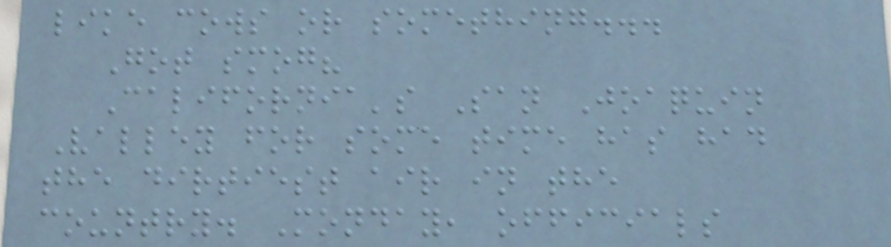like cows or something...
Got smog?
California's San Joaquin
Valley for some time has had
the dirtiest air in the
country. Monday, officials
